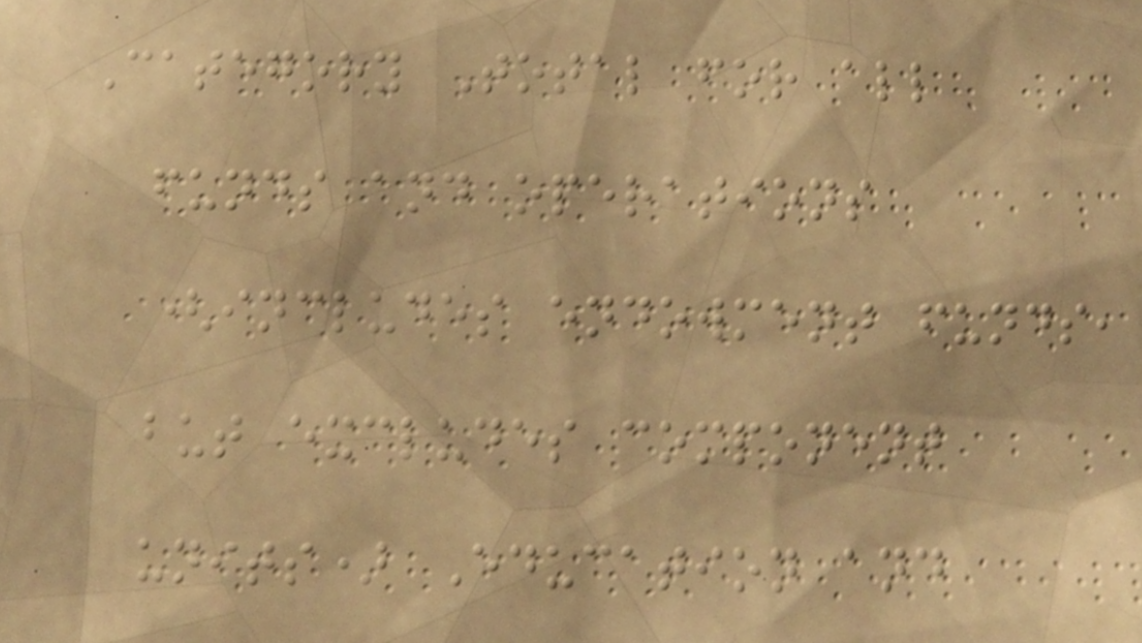Category Total for all
funds and operations
(includes endowment funds,
but excludes component
units) Education and
